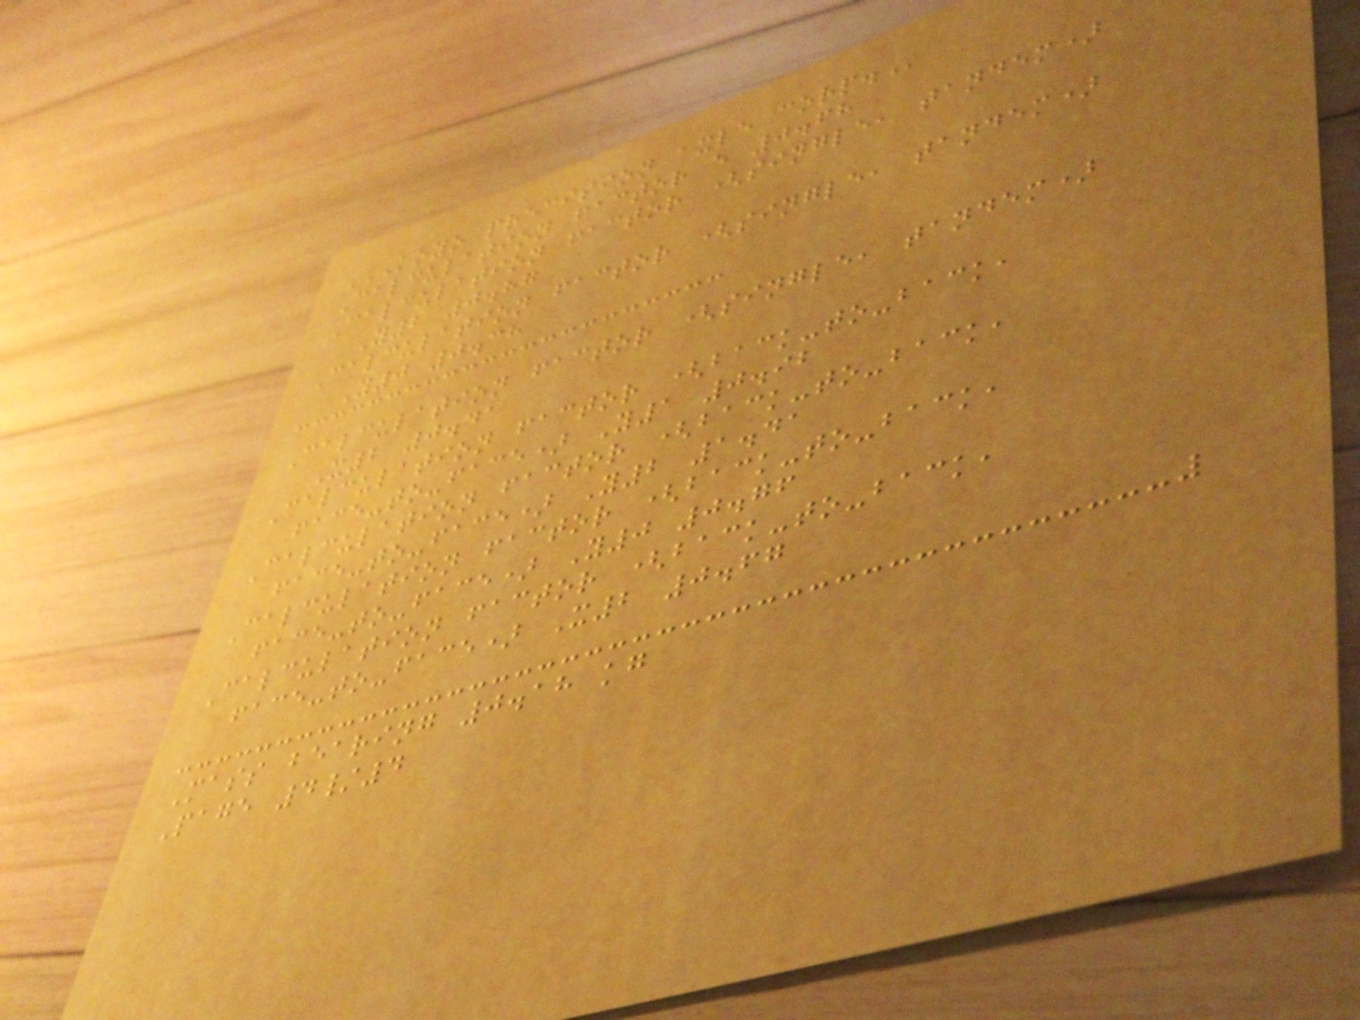KOYO PRECISION AXLE CORP.
Calculation factor e 0.68
Calculation factor (single, tandem)
Y2 0.87
Calculation factor (single, tandem)
Y0 0.38
Calculation factor (single, tandem)
X2 0.41
Calculation factor (back-to-back,
face-to-face) Y1 0.92
Calculation factor (back-to-back,
face-to-face) Y2 1.41
Calculation factor (back-to-back,
face-to-face) Y0 0.76
Calculation factor (back-to-back,
face-to-face) X2 0.67
Mass bearing 0.18 kg
Page 4/4
